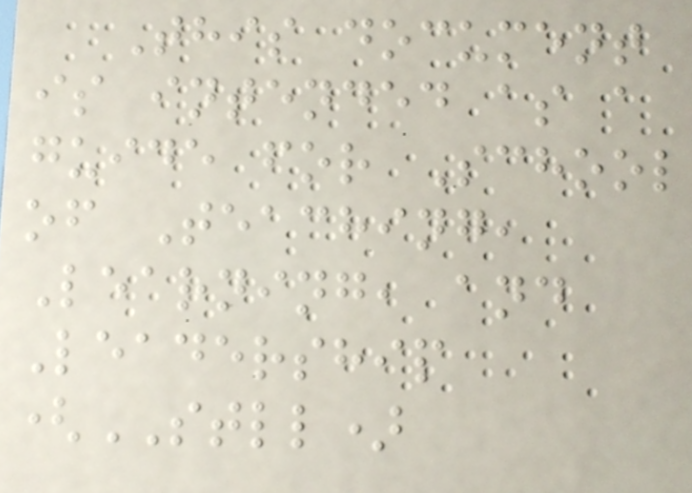This document
is intended as a
guide for School
of Teaching,
Learning, and
Leadership
(STLL)
